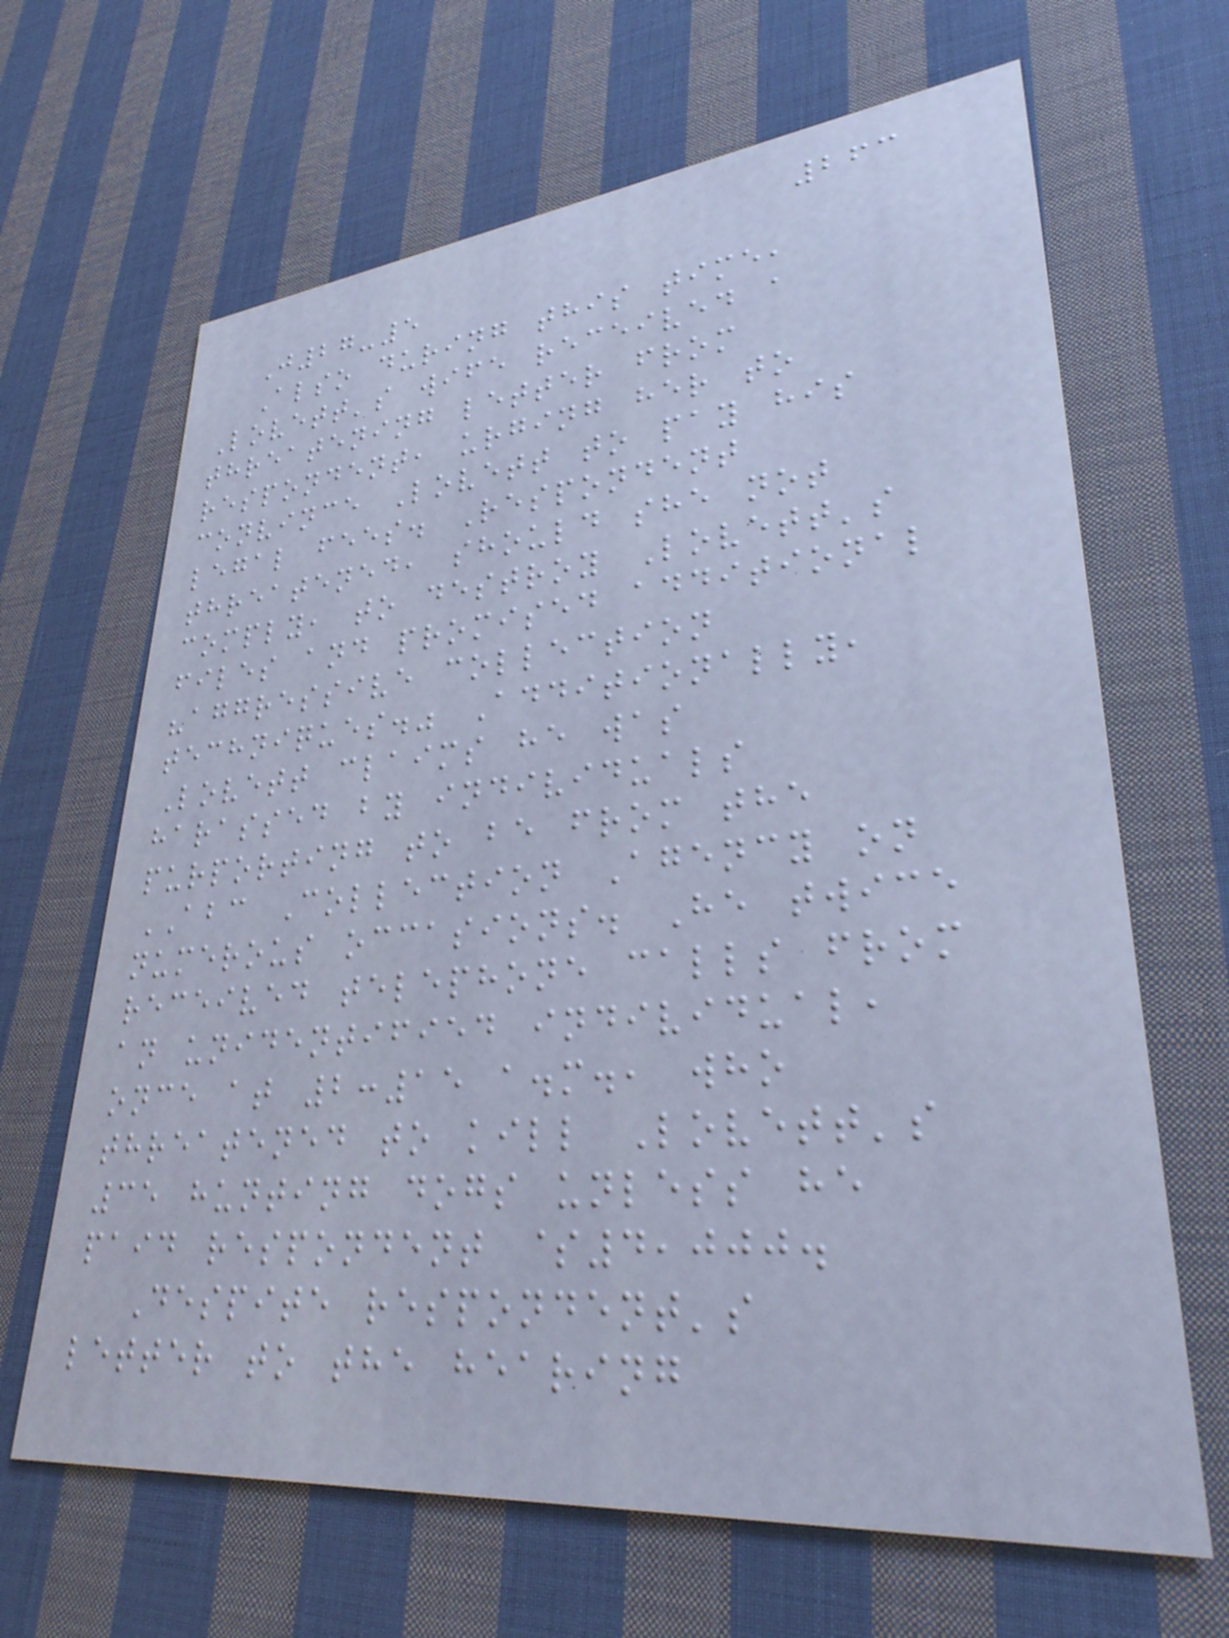263
J27-5
Also during this time,
Lovett's wife received a
threatening letter from
respondent, urging her to
convince Lovett to pay his
legal fees. Respondent
threatened, should she not
comply, to destroy Lovett's
files and promised additional
"aggressive collection
techniques." Additionally,
Lovett claims he was
harassed by individuals
purporting to be from the
ABC Collection Agency on
numerous occasions. He twice
received telephone calls from
an unidentified individual,
once at 2:15 a.m., who
threatened to kill Lovett's
35 hunting dogs unless he
paid respondent $4,000.
Despite respondent's
letter to the hearing
